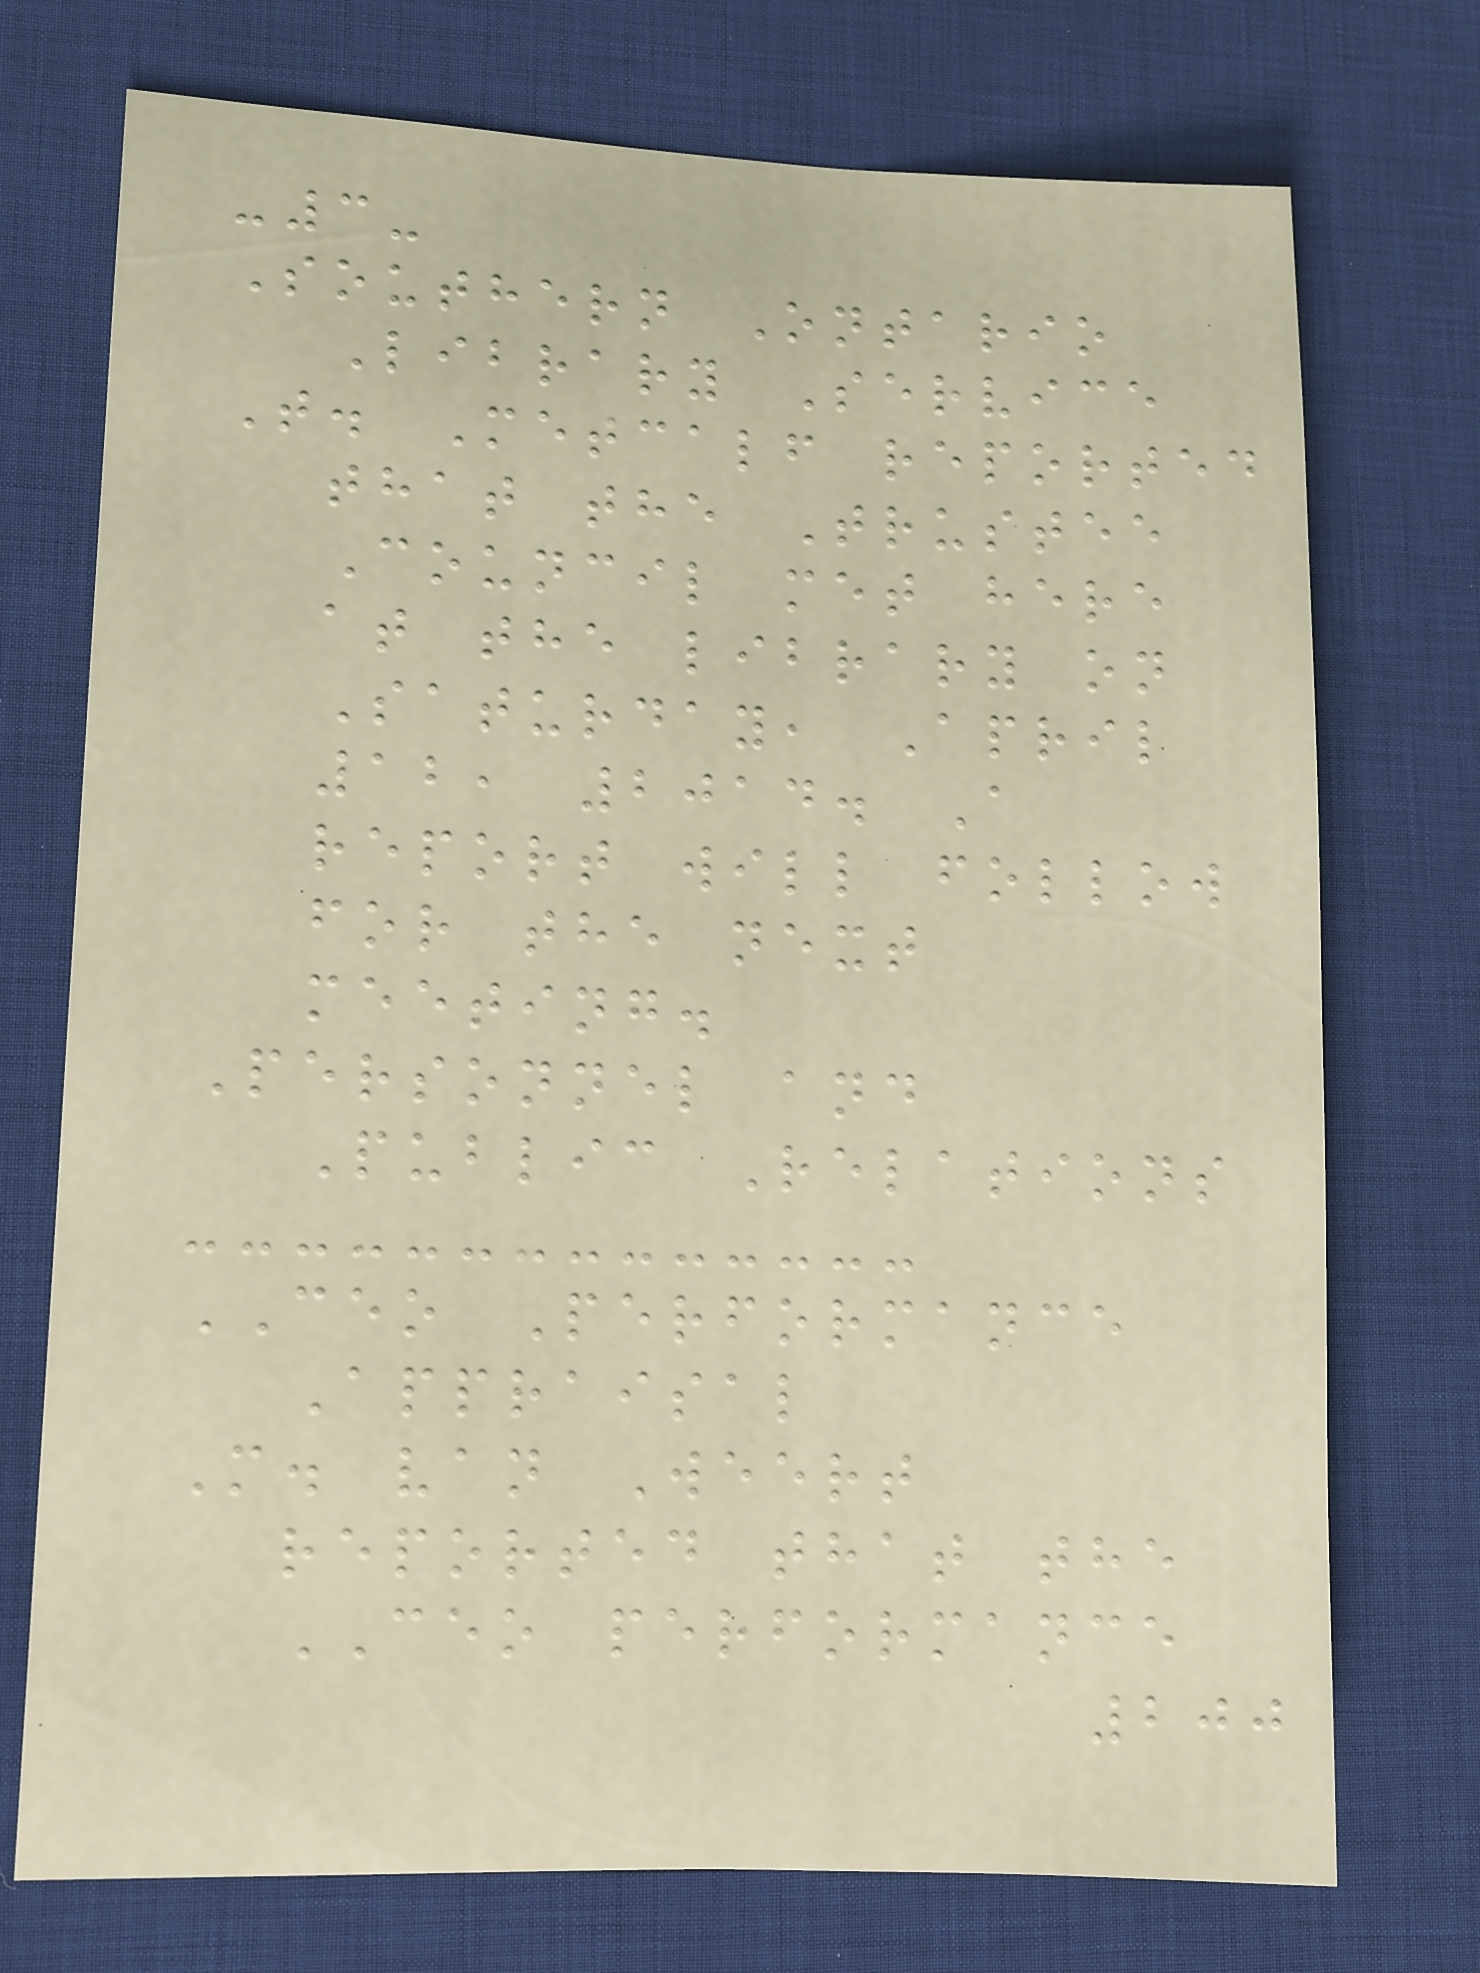-3-
Southern Ontario
Library Service
T. Metcalf reported
that the Trustee
Council met here
at the library on
Saturday, April
12, 2014. A
report will follow
for the next
meeting.
Personnel and
Public Relations
CEO Performance
Appraisal
M. van Weert
reported that the
CEO performance
200
